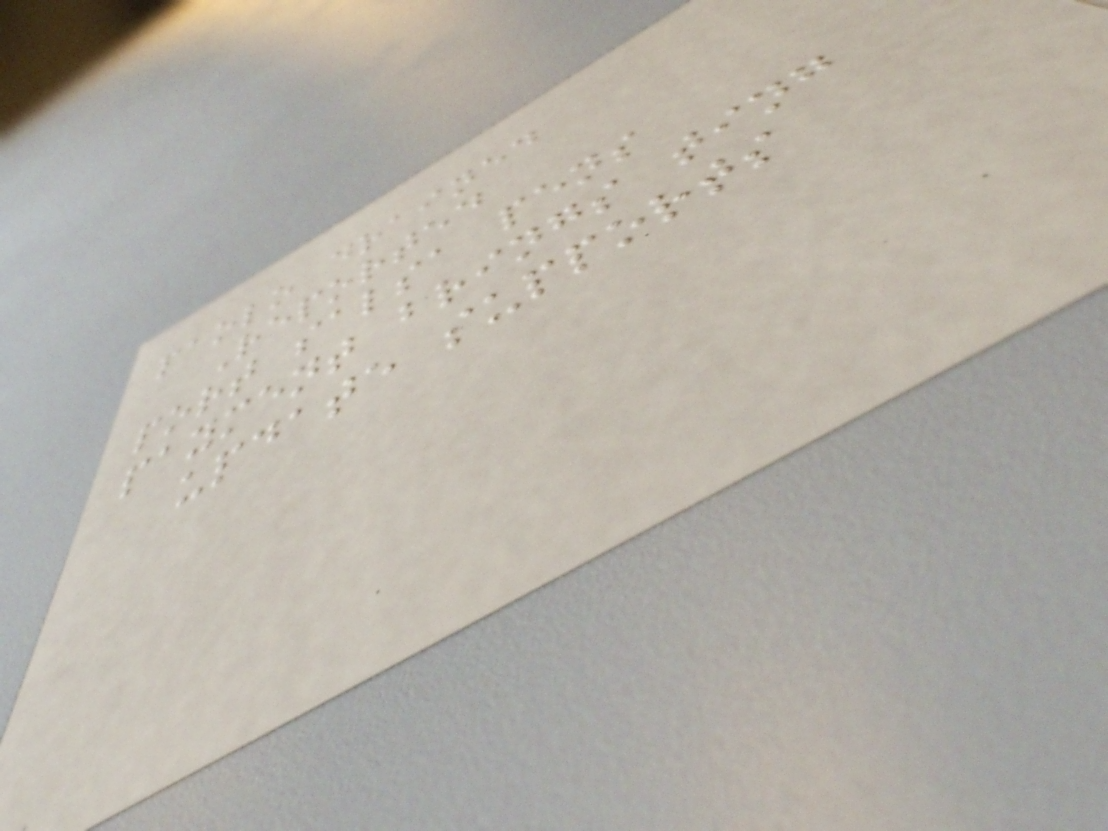paolo drained
Reported
port salsa pens
payment brings ting
update supports
